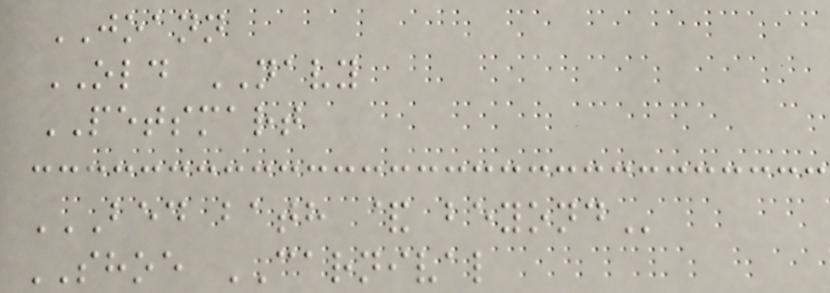JOANN
OLD NAVY
PETSMART
BED BATH & BEYOND
SHOE CARNIVAL
